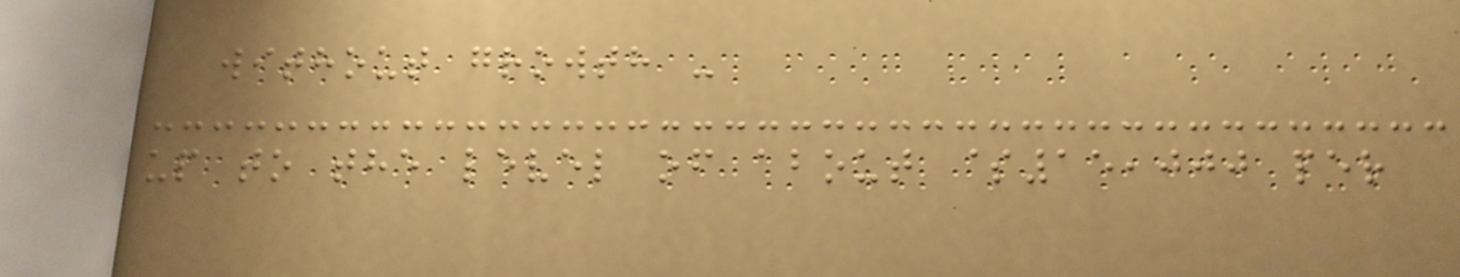without growth -
up to the level of about $15,000 per
